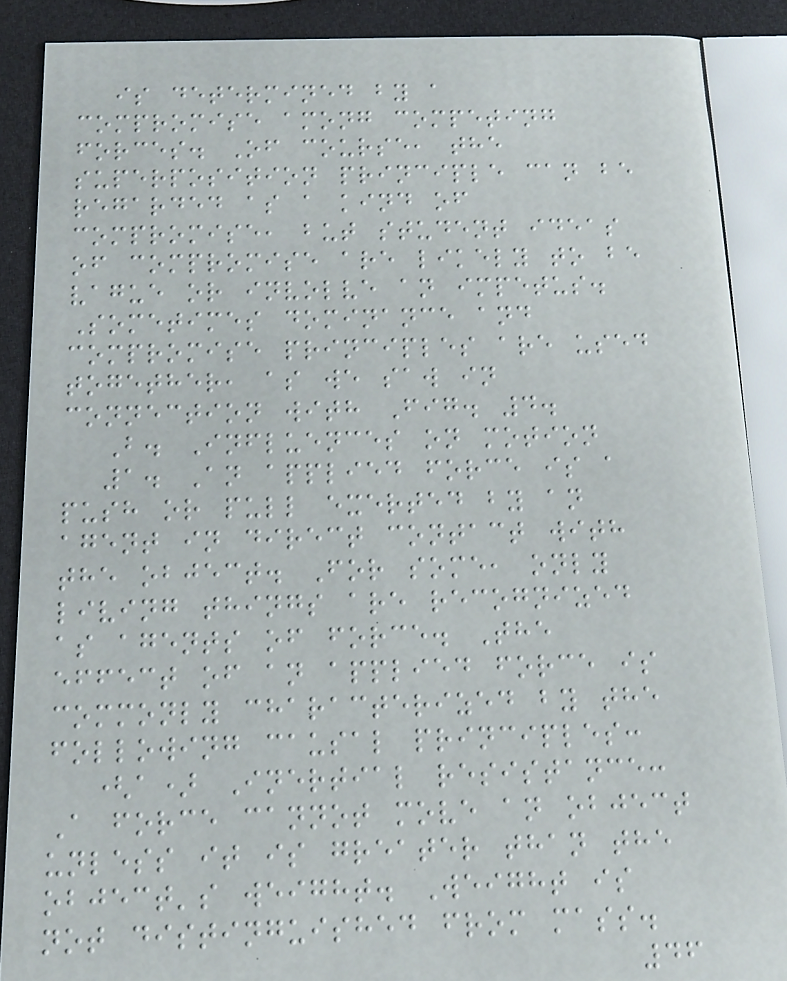is determined by a
compromise among competing
forces. Of course, the
superposition principle can be
regarded as a kind of
compromise, but student ideas
of compromise are likely to be
vague or involve an impetus.
Sometimes dominance and
compromise principles are used
together, as we saw in
connection with Fig. 4.
B. Influences on motion
1. An applied force is a
push or pull exerted by an
agent in direct contact with
the object. For some, only
living things are recognized
as agents of force. The
effect of an applied force is
commonly characterized by the
following causal principles:
(a) Inertial resistance:
A force cannot move an object
unless it is greater than the
object's weight. Weight is
not distinguished from mass.
46
